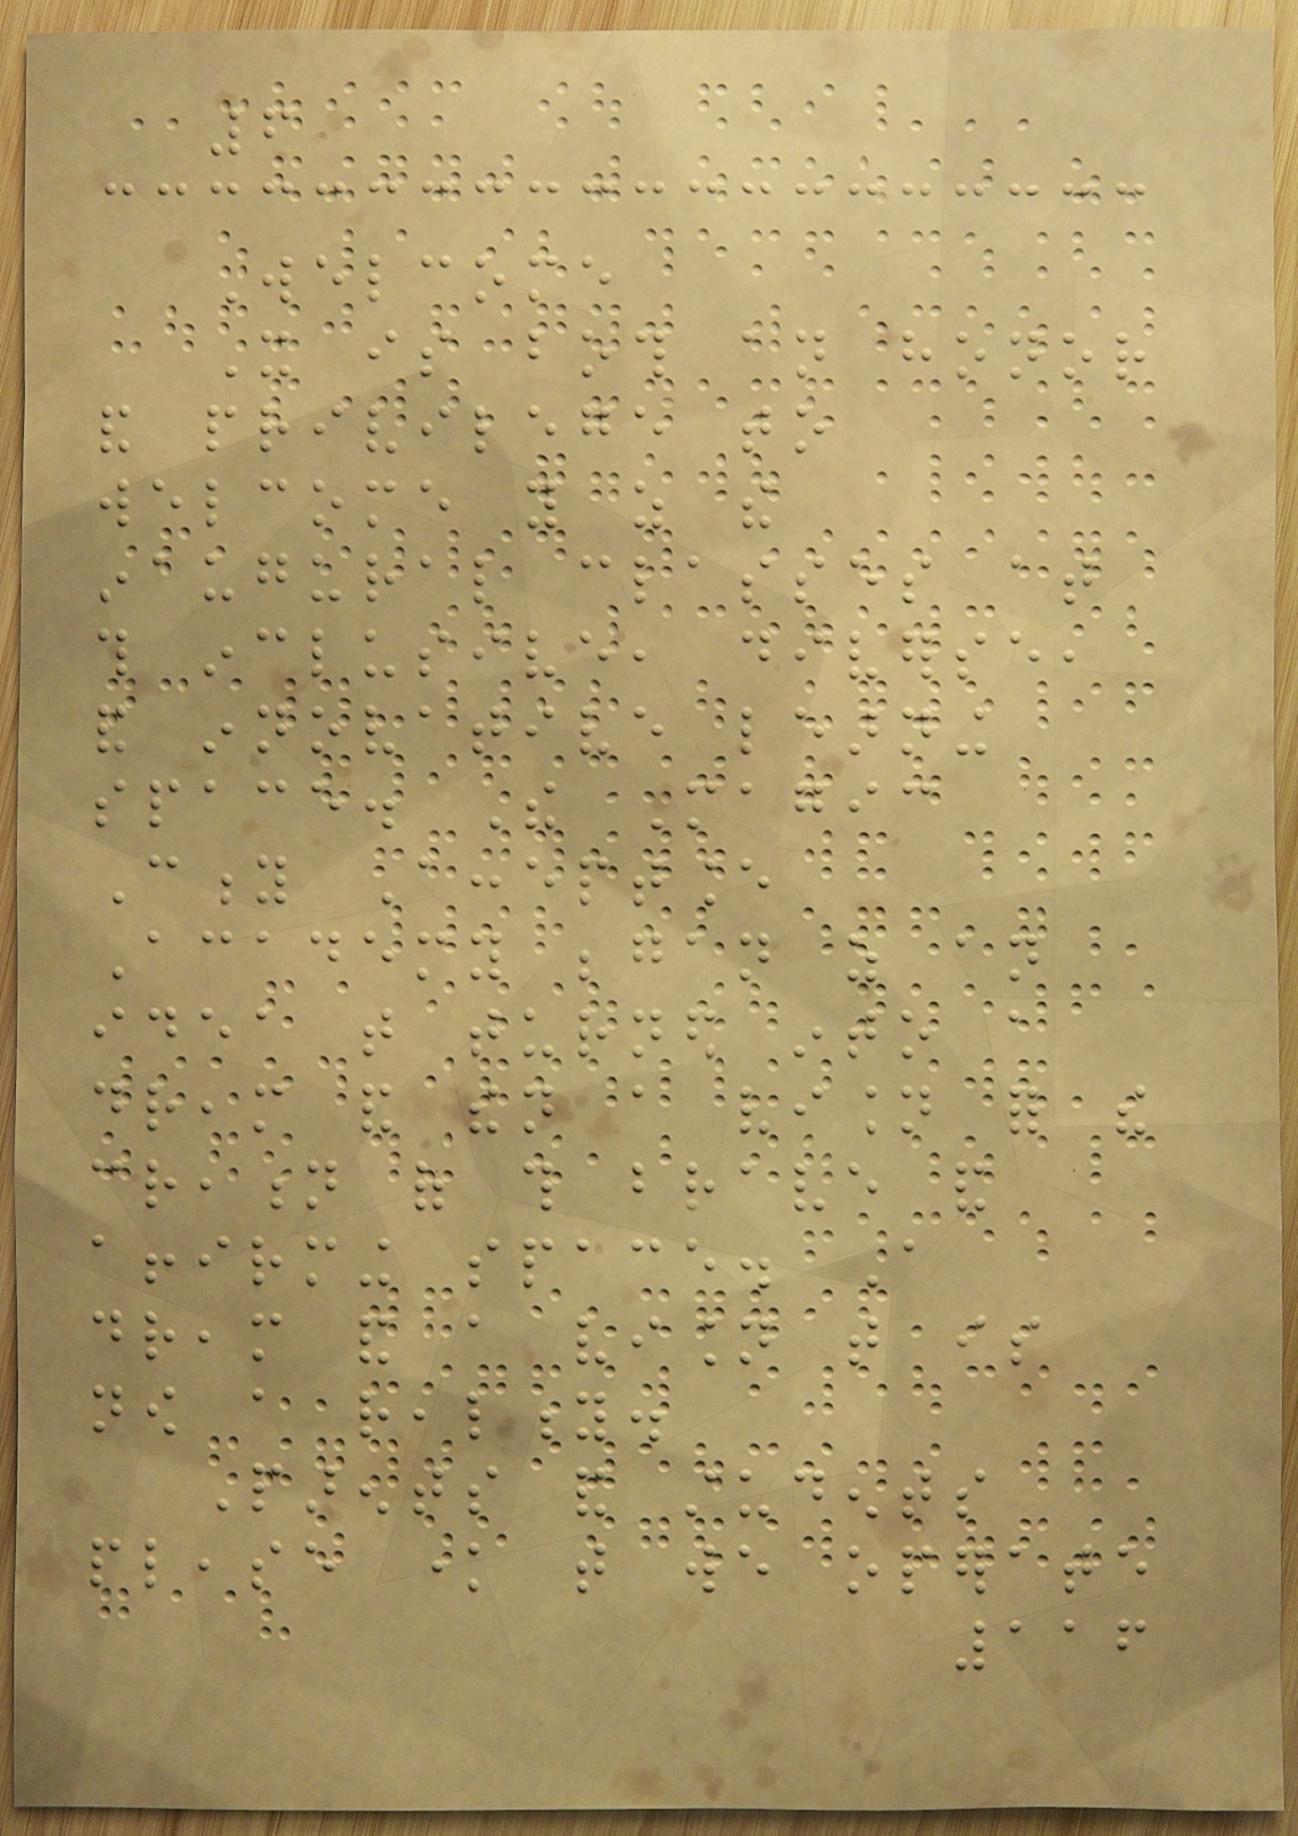6
Welcome
It is both an honor
and privilege to
welcome you as the
inaugural classes at
this inclusive, diverse,
and innovative learning
space. The Magic
City Acceptance
Academy began as an
idea that turned into a
dream and then a vision for the
creation of this brave and
affirming space. A
dream and a vision that is
now a reality.
Parents and students
please know that we operate
116
